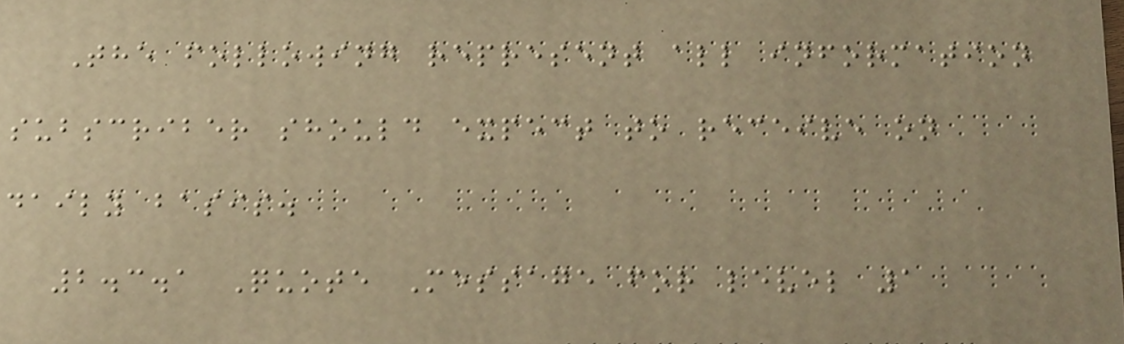The following represent all information
subscriber should expect to receive on
daily basis.
2.3.1 Quote Message for level 1
